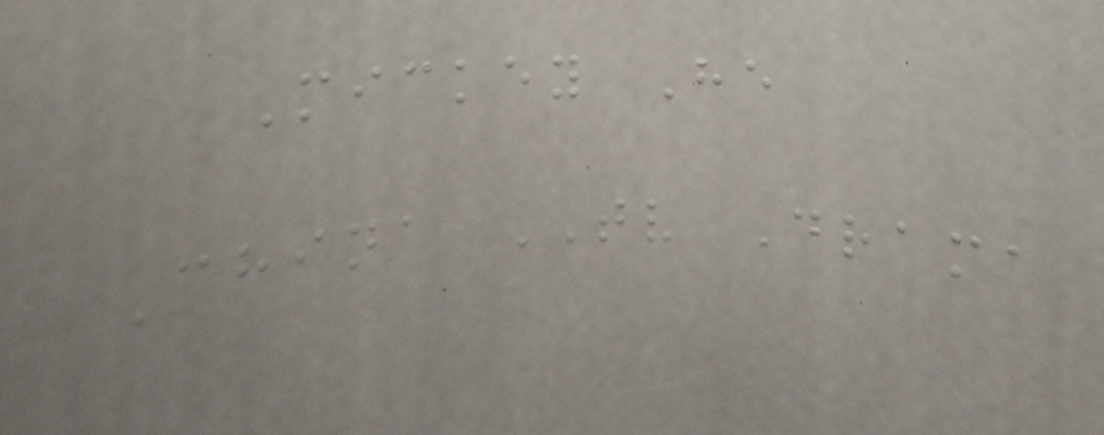Mickey He
China TV Drama
